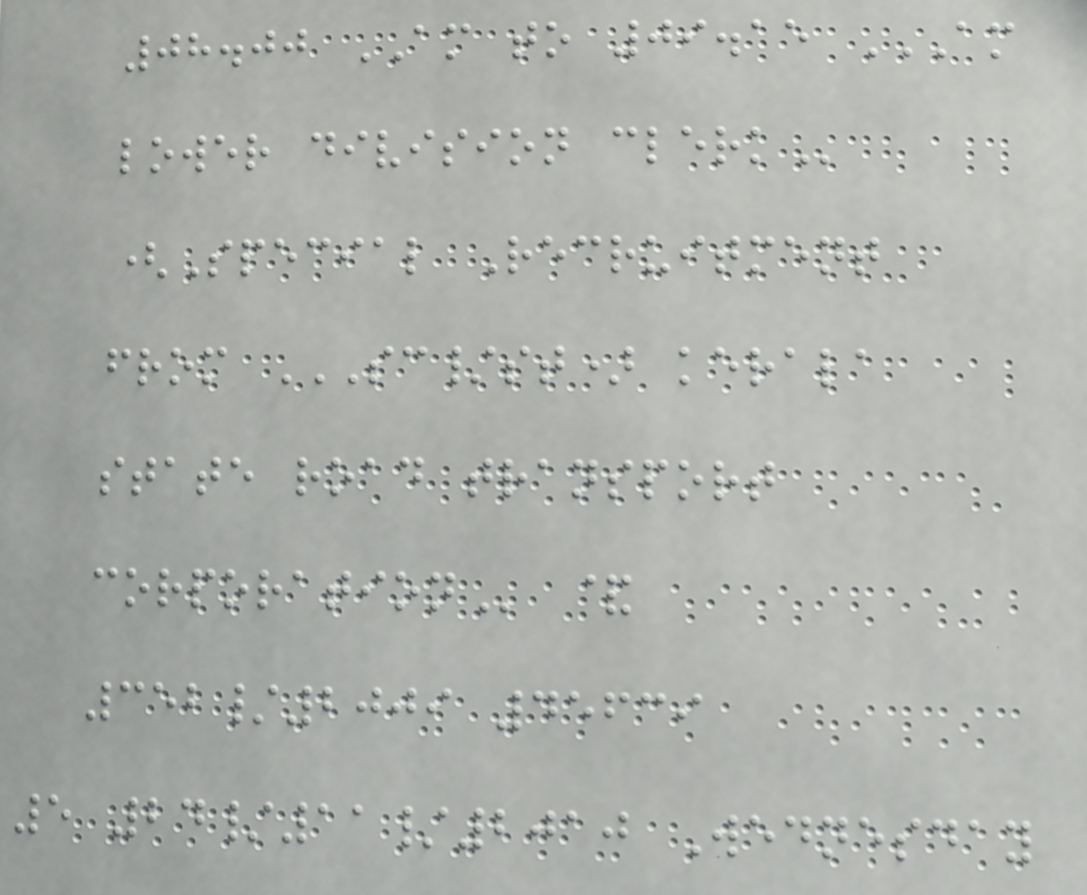08.00 AM to 09.15 AM
LOWER DIVISION CLERK
(Special Recruitment
from SC/ST) KERALA
STATE ROAD TRANSPORT
CORPORATION &
352/2009 45639
5 24/11/2010 Wednesday
